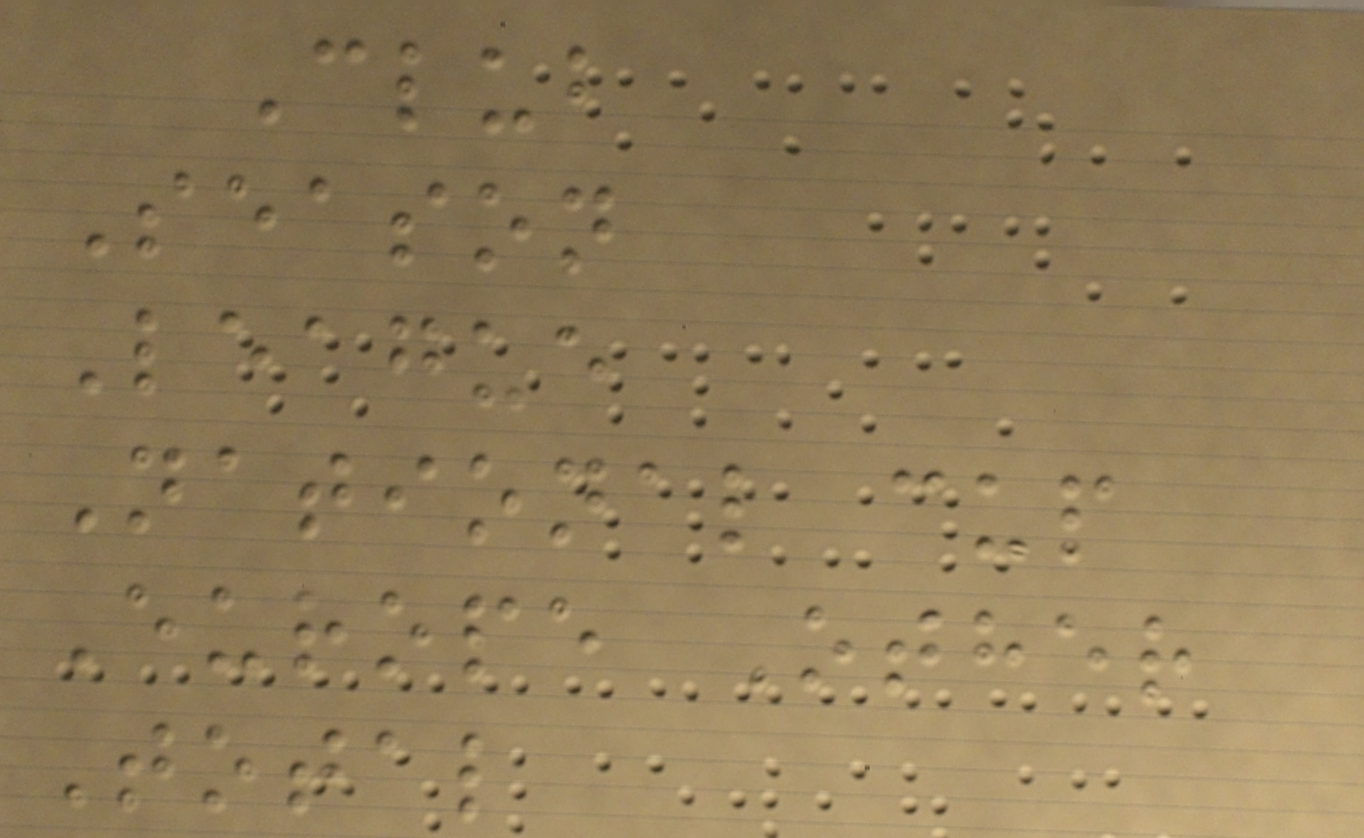Club
Season
League
National cup
Europe Other
Total
